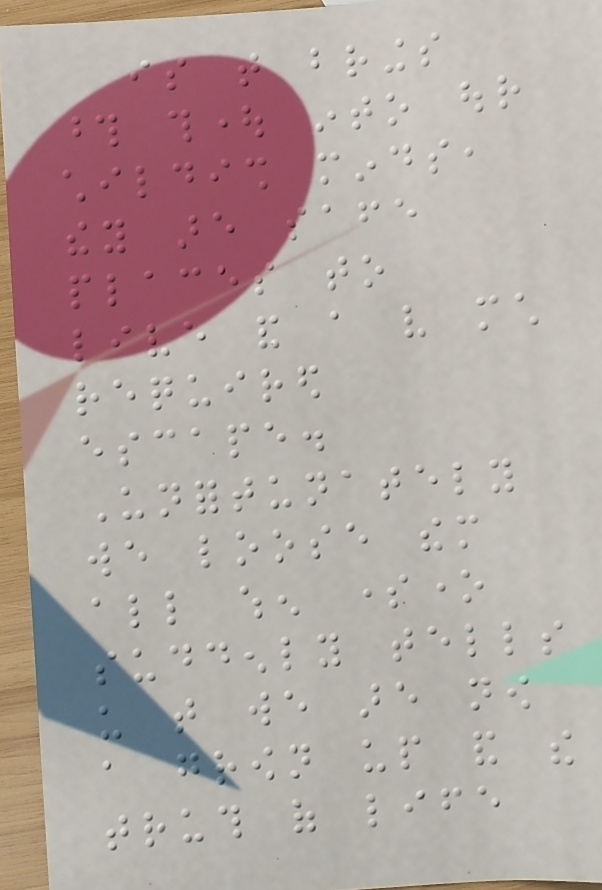is that brings
those thought into our
childish minds,
they are safe
places to
live and a very much
required
escape.
Unfortunately
we loose them
all when someone
suddenly tells
us that we are now
a grown up and the
truth of life
